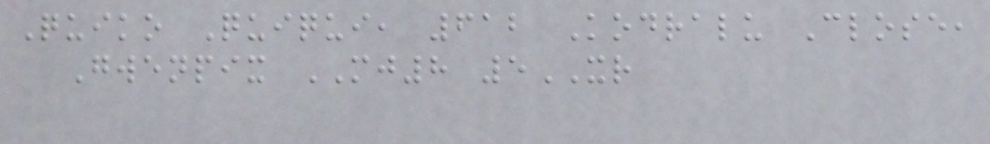Quiko Quiqui, 612 Kodralu Close,
Gwenpix MJ8 5XR
